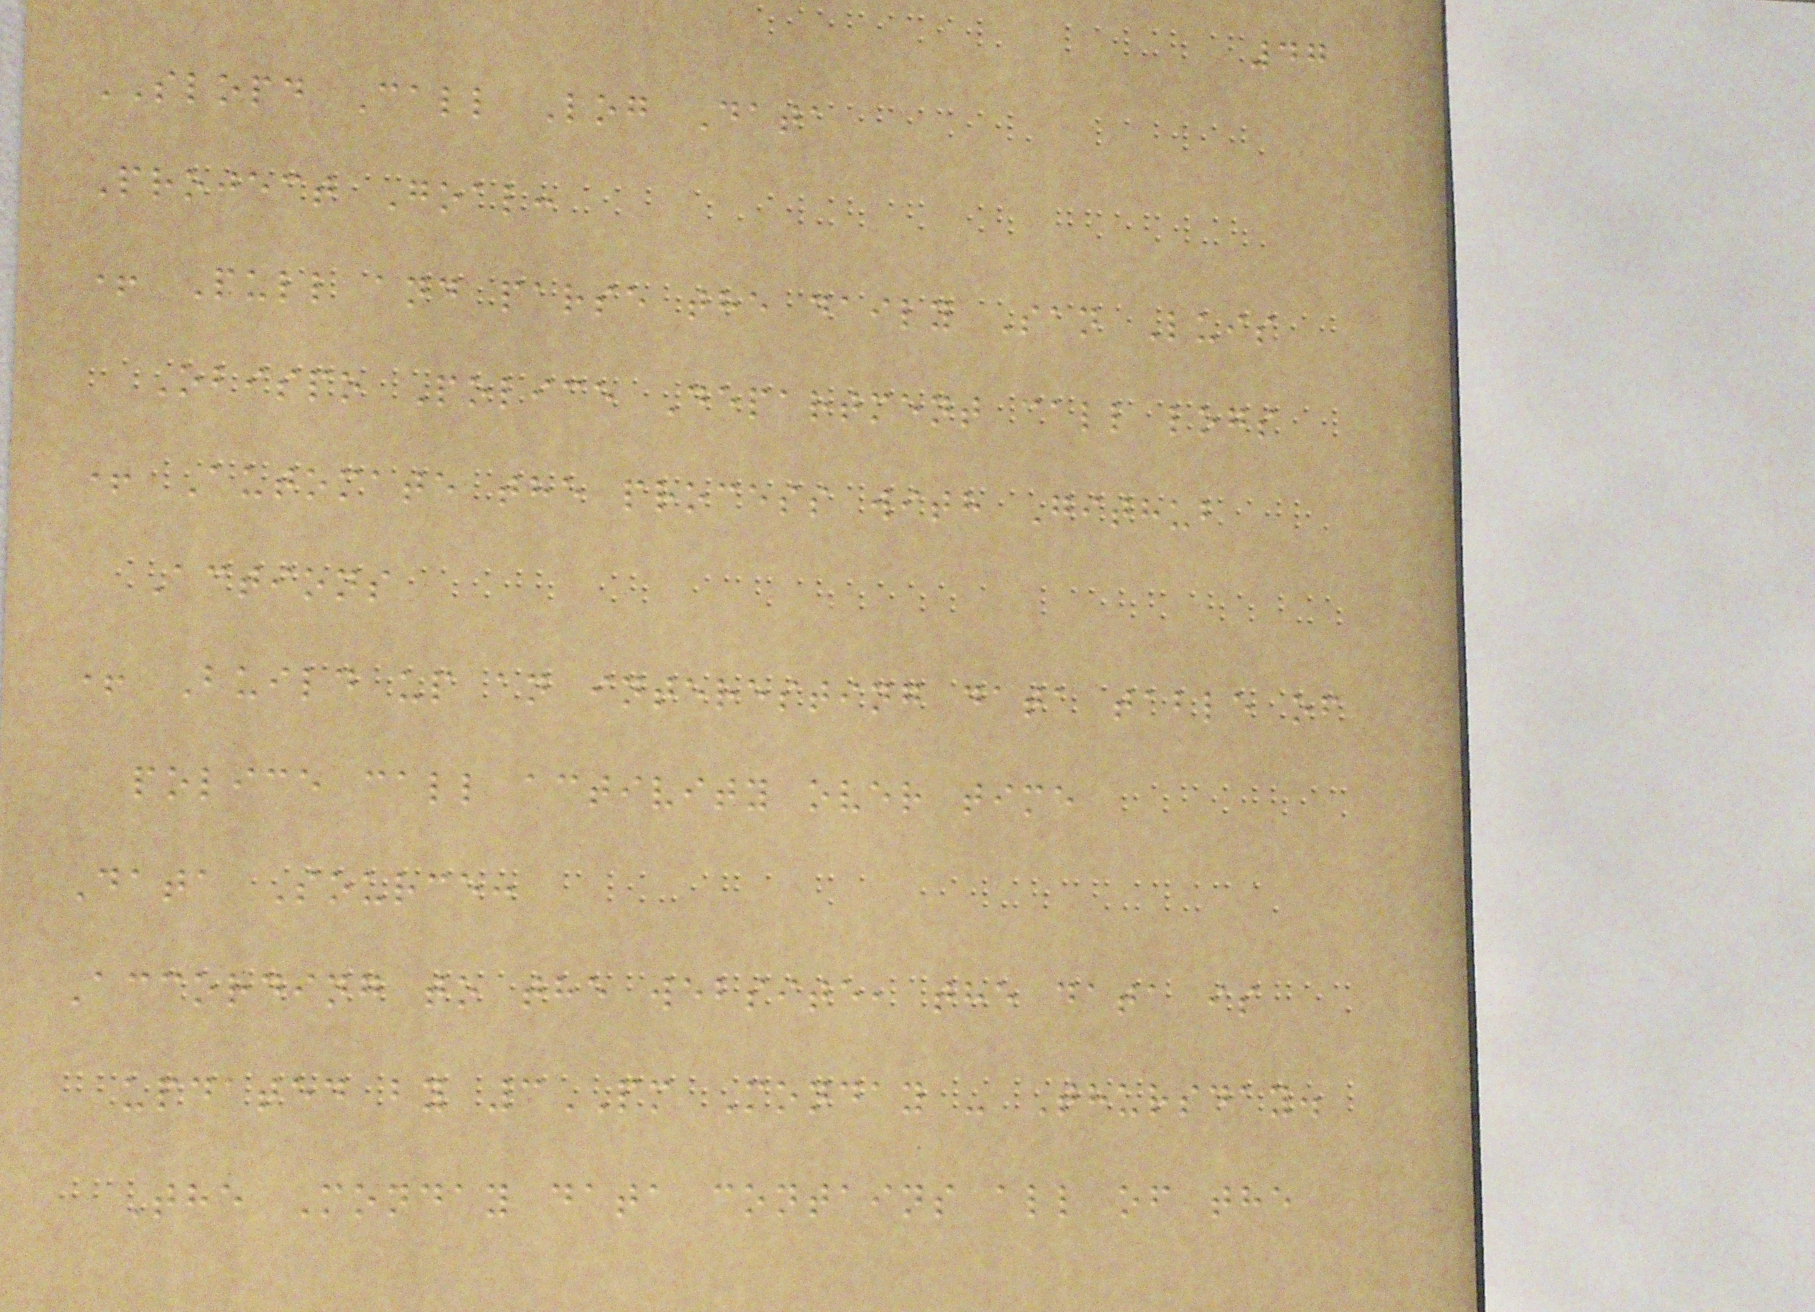47
SLOPD Call Log Data
Project Goal:
+ Pull and parse the daily San Luis
Obispo Police Department call logs
+ Automate the process with Github
Actions
+ Build up an interesting data table of
police call activity over time
Data Source:
According to the website, the data is
updated by 3PM Monday - Thursday.
The Monday data contains all of the
